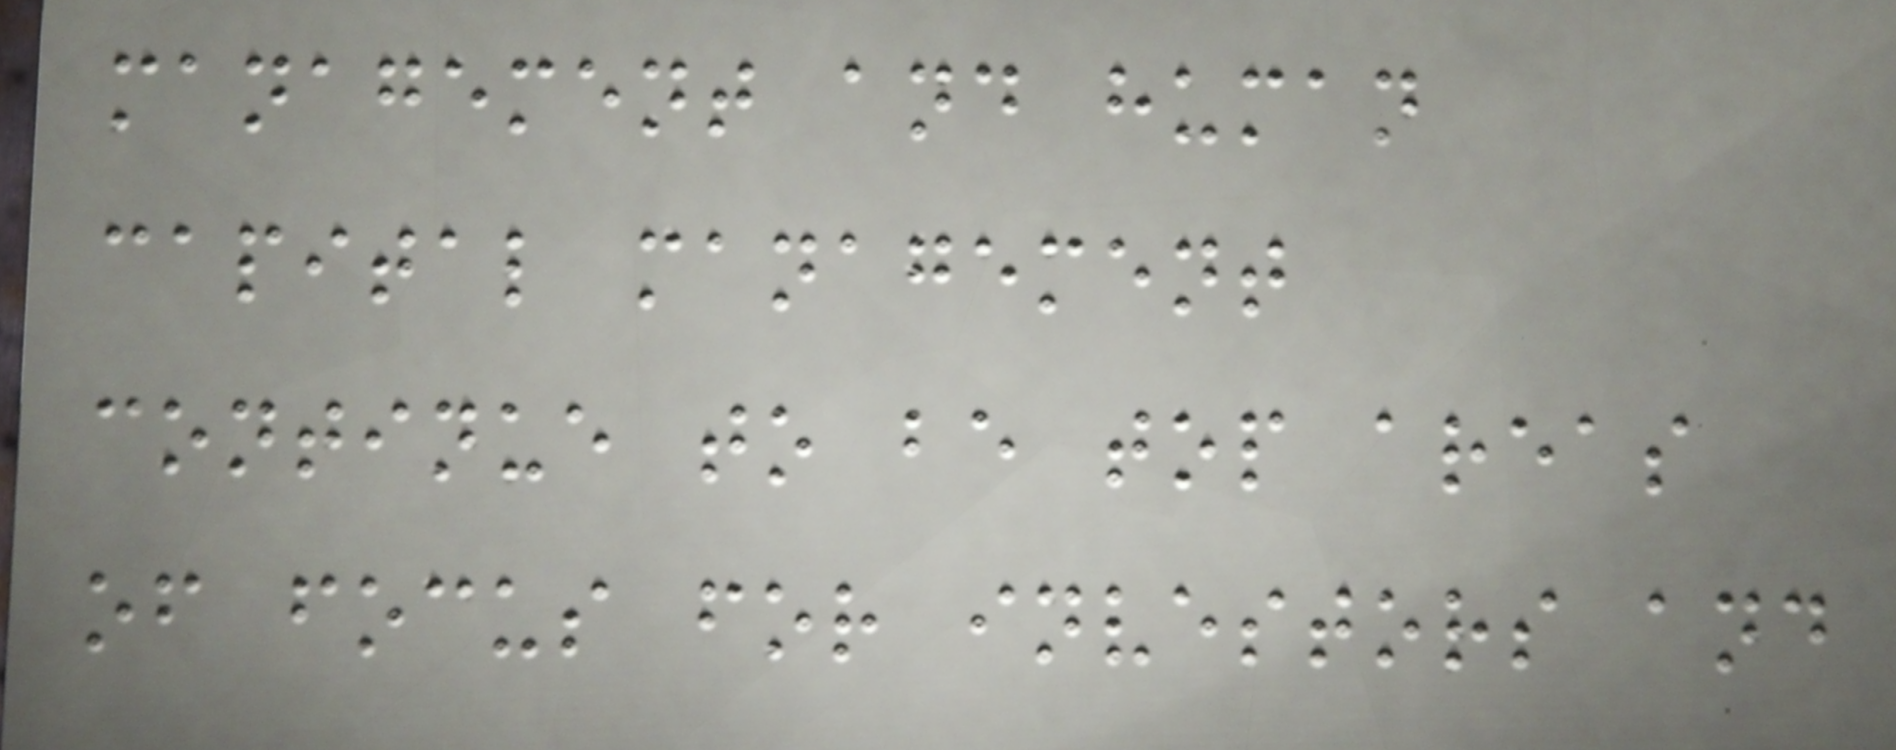management and human
capital management
continue to be top areas
of focus for investors and
